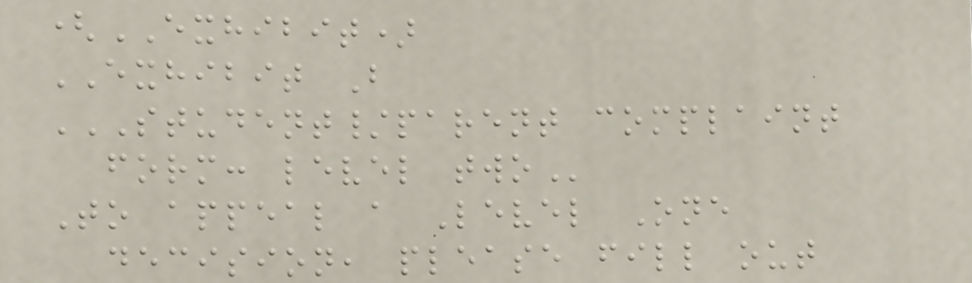(EXHIBIT)
EXHIBIT B
STUDENT/PARENT COMPLAINT
FORM: LEVEL TWO
To appeal a Level One
decision, please fill out
